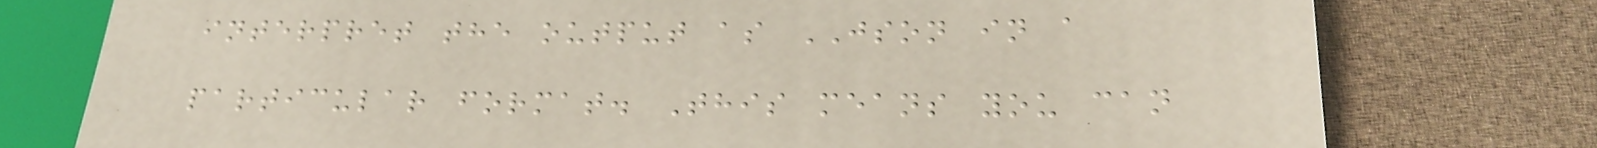interpret the output as JSON in a
particular format. This means you can
